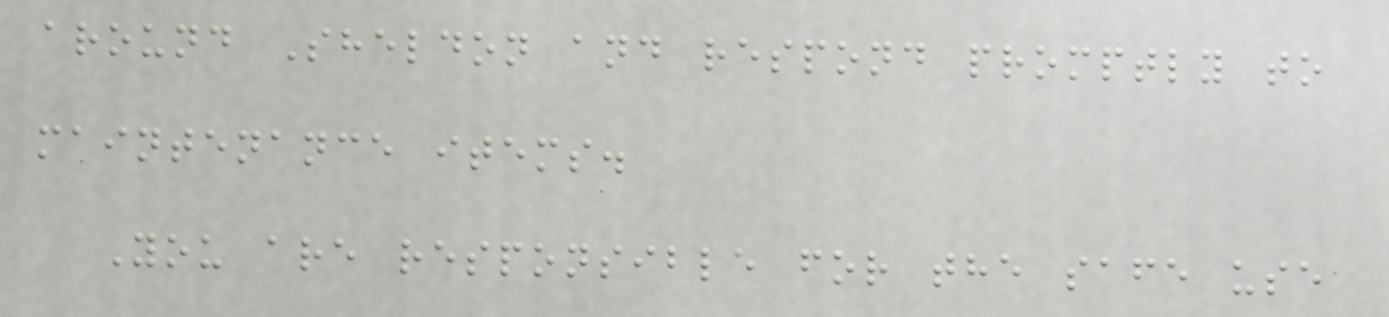around Sheldon and respond promptly to
maintenance items.
You are responsible for the safe use
